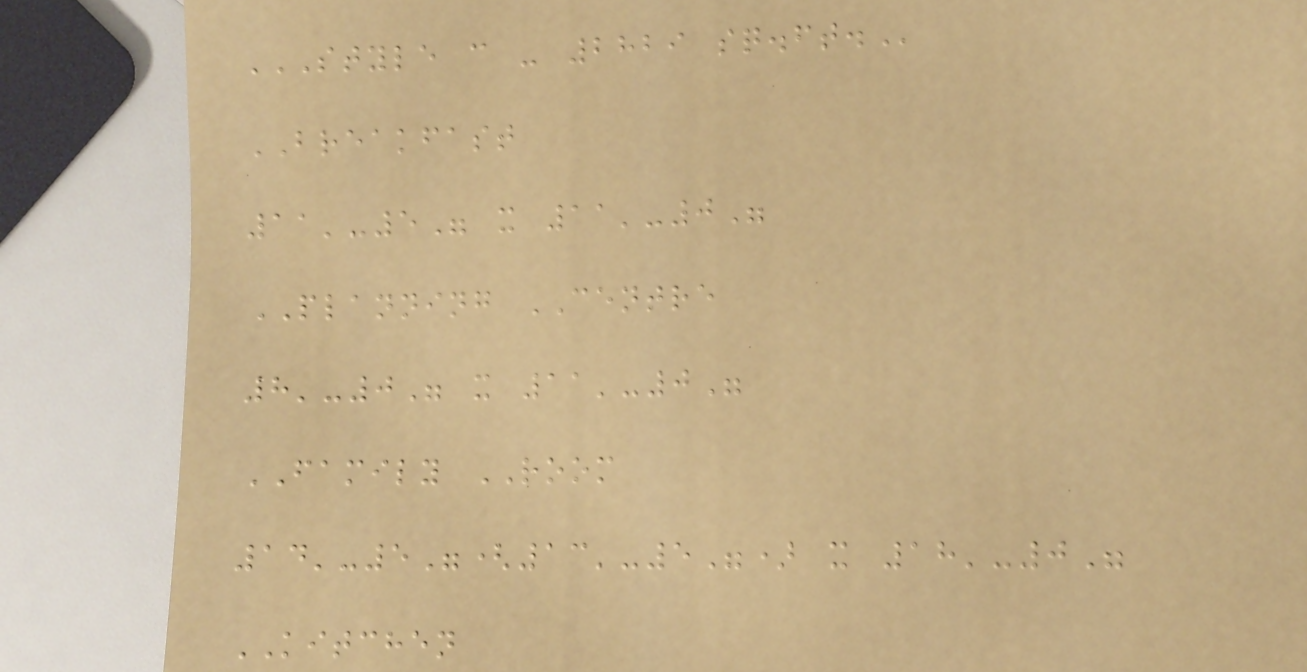STYLE C - 2829 SQ.FT.
BREAKFAST
11'-5" x 11'-0"
PLANNING CENTRE
8'-0" x 11'-0"
FAMILY ROOM
14'-5"(13'-5") x 18'-0"
KITCHEN
